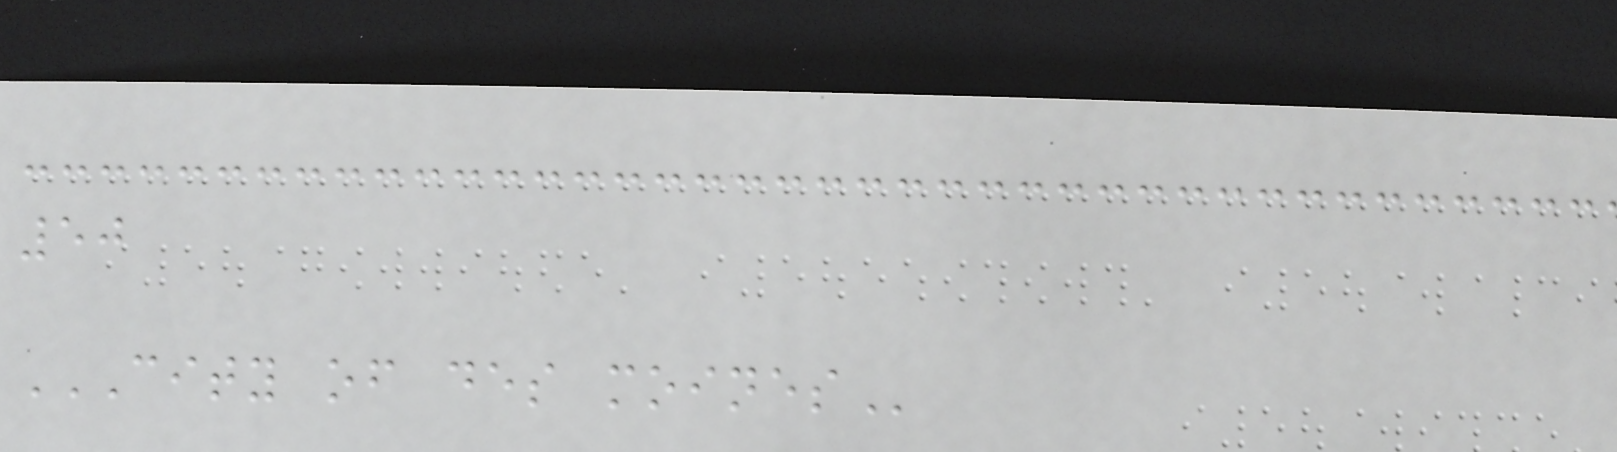50
CITY OF DES MOINES
